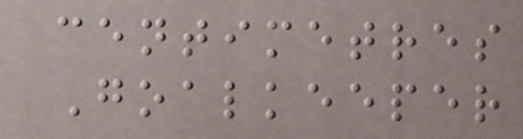centimetres
Goalkeeper
